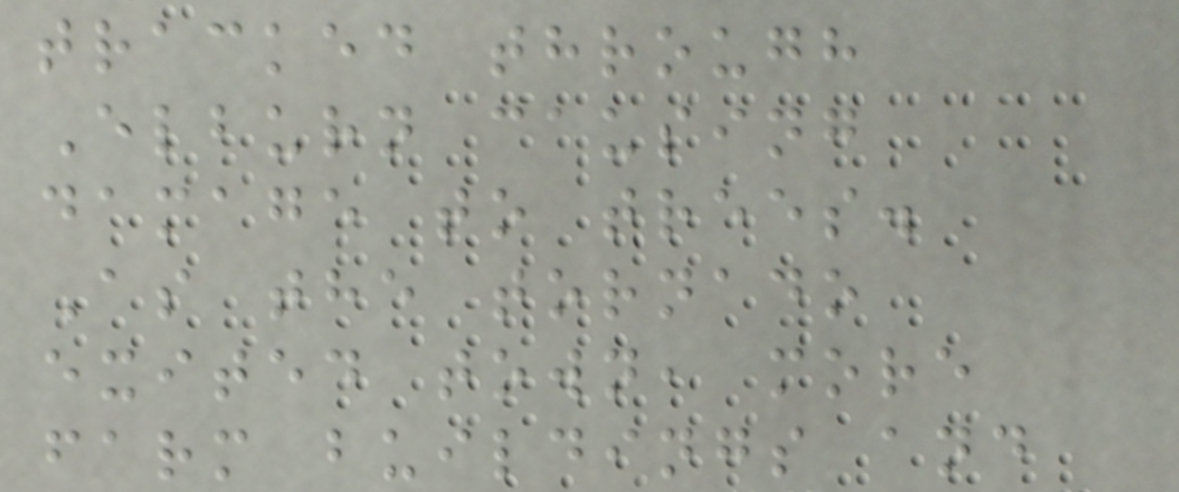tracked through
Elburn causing
damage to trees.
As the tornado
exited town, more
farm buildings and
